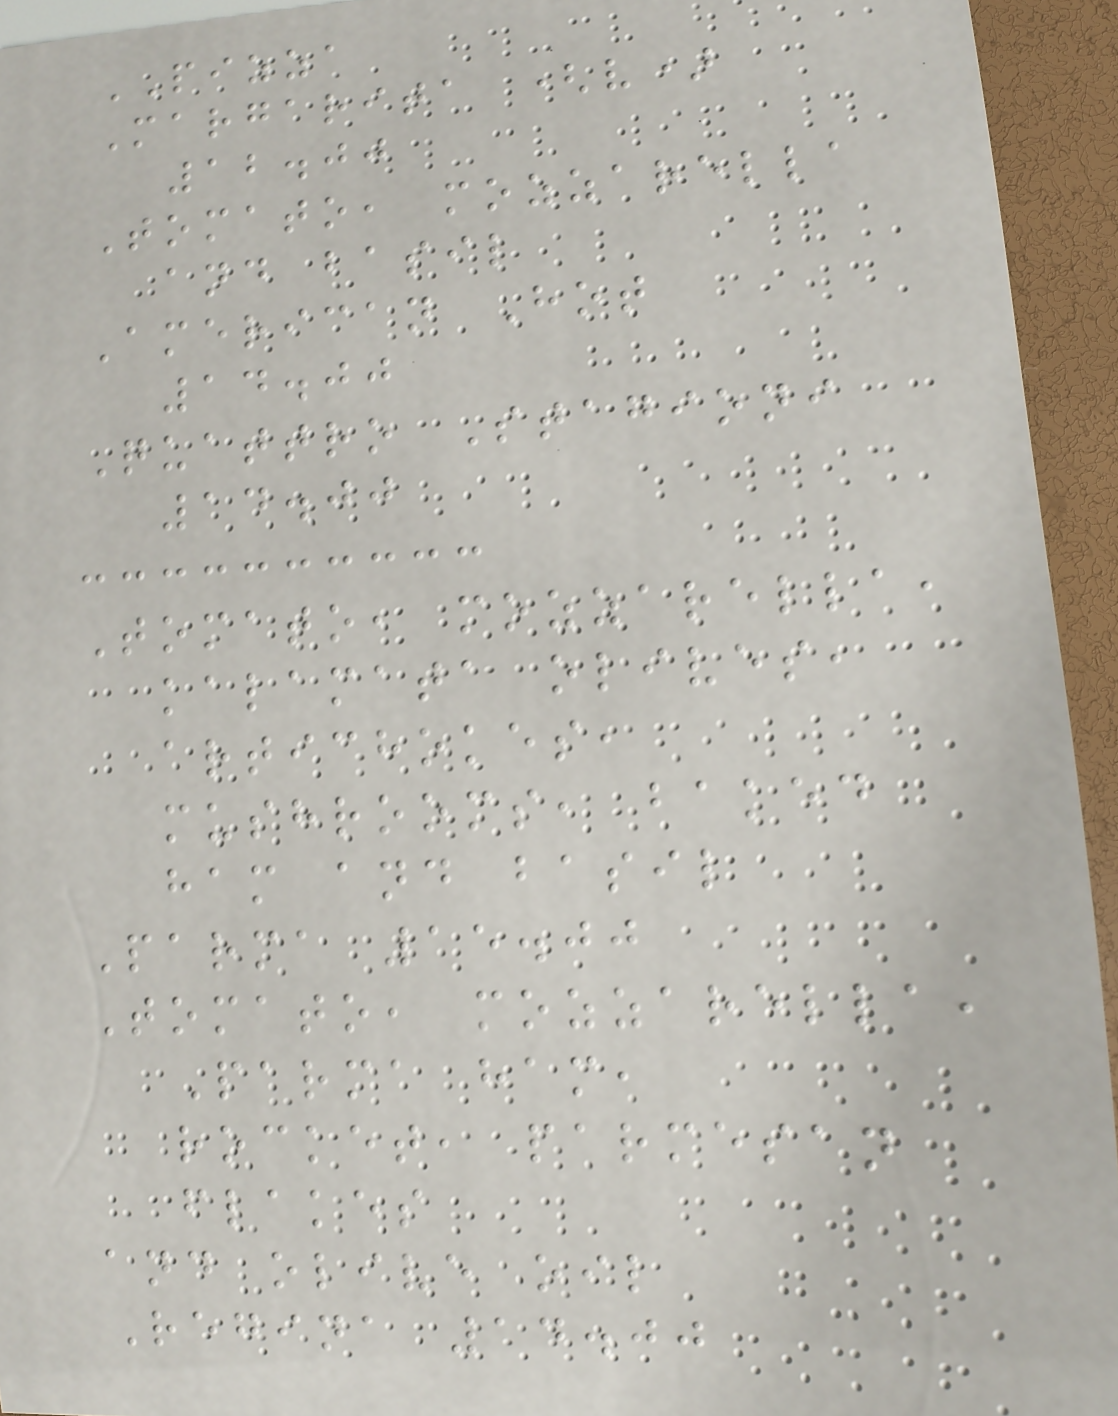PIZZA
Margarita (v)
12.00
Tomato, mozzarella
and basil
American Hot
14.00
Quattro Stagioni
14.00
Tomato, mozzarella,
kalamata olives,
artichokes,
mushrooms, baked
ham and basil
Parma 15.00
Tomato, mozzarella,
Parma ham,
rocket, parmesan
flakes
and olive oil
Regina 14.00
